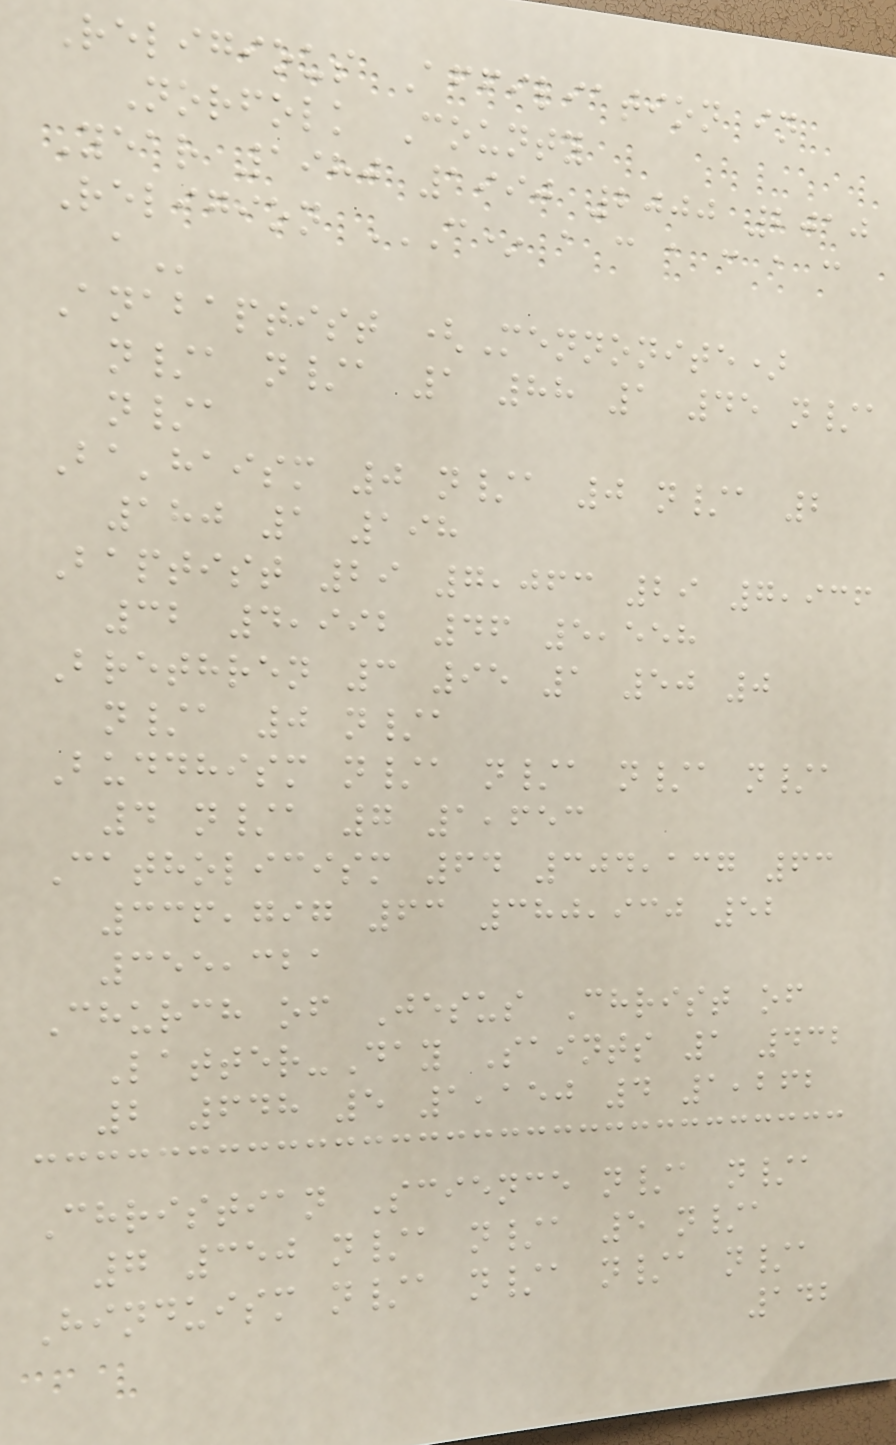Religious Affiliation in
Norfolk County
Year 1980 1990 2000 2010
Religion C* A C A C A C
A
Anabaptist (Mennonite)
n/a n/a 1 88 1 45 n/a
n/a
Ba'haism 0 n/a 0 n/a 2
180 1 198
Baptist 29 7,063 29 7,936
32 4,992 46 5,558
Brethren 3 95 1 50 0
n/a 0 n/a
Buddhism n/a n/a n/a n/a
4 n/a 7 1,653
Catholicism 64 304,137 63
336,797 63 380,930 52
355,321
Church of Jesus Christ of
Latter-Day Saints 1 432
2 648 5 1,150 4 1,262
Christian Science n/a n/a
7 350 n/a n/a 5 n/a
Hinduism n/a n/a n/a n/a
142
